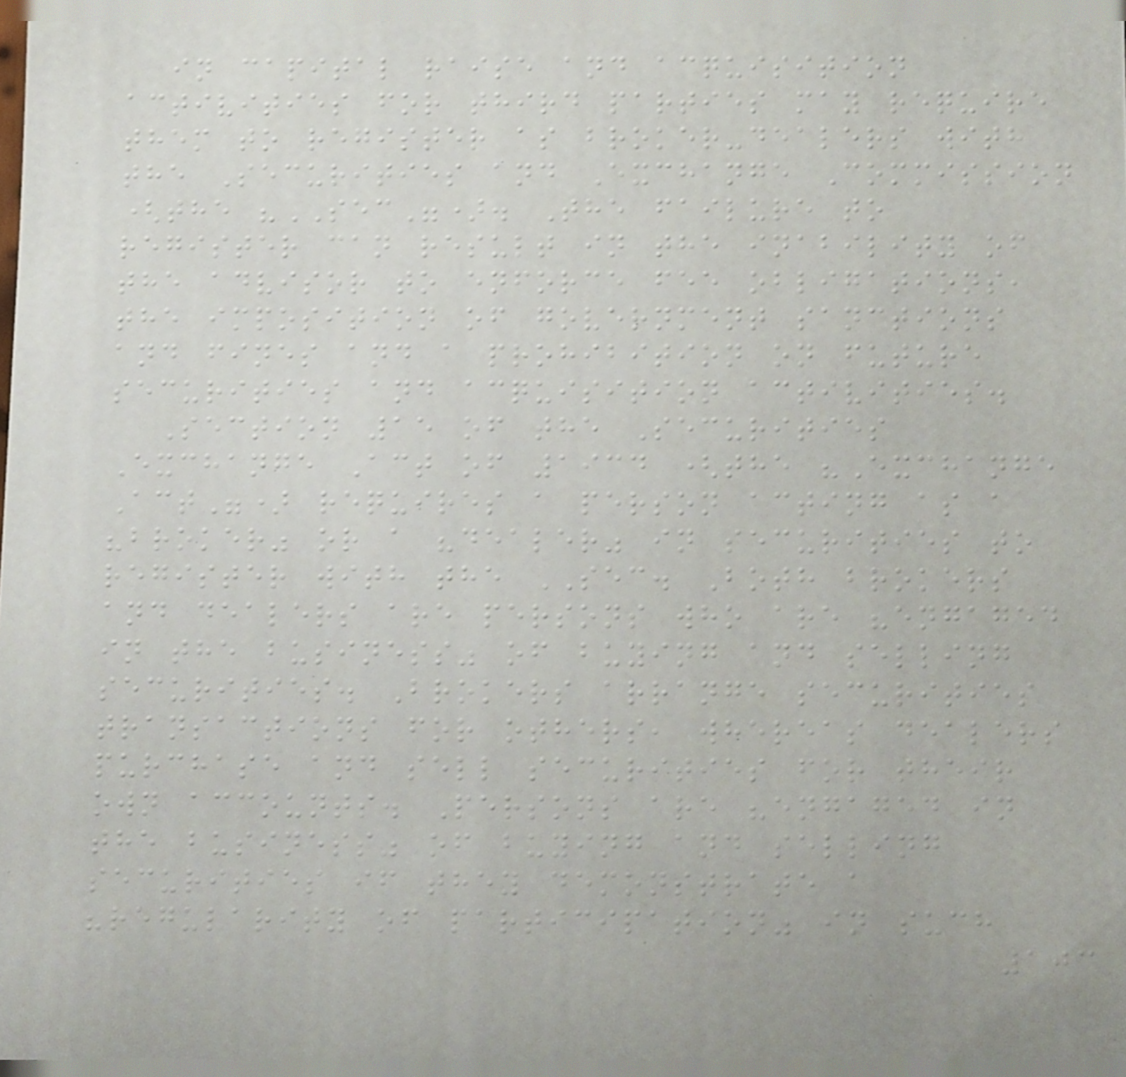in capital raise and acquisition
activities for third parties may require
them to register as broker-dealers with
the Securities and Exchange Commission
(the "SEC"). The failure to
register can result in the inability of
the advisor to enforce fee obligations,
the imposition of government sanctions
and fines and a prohibition on future
securities and acquisition activities.
Section 15 of the Securities
Exchange Act of 1934 (the "Exchange
Act") requires a person acting as a
"broker" or a "dealer" in securities to
register with the SEC. Both brokers
and dealers are persons who are "engaged
in the business" of buying and selling
securities. Brokers arrange securities
transactions for others, whereas dealers
purchase and sell securities for their
own accounts. Persons are "engaged in
the business" of buying and selling
securities if they demonstrate a
"regularity of participation" in such
103
